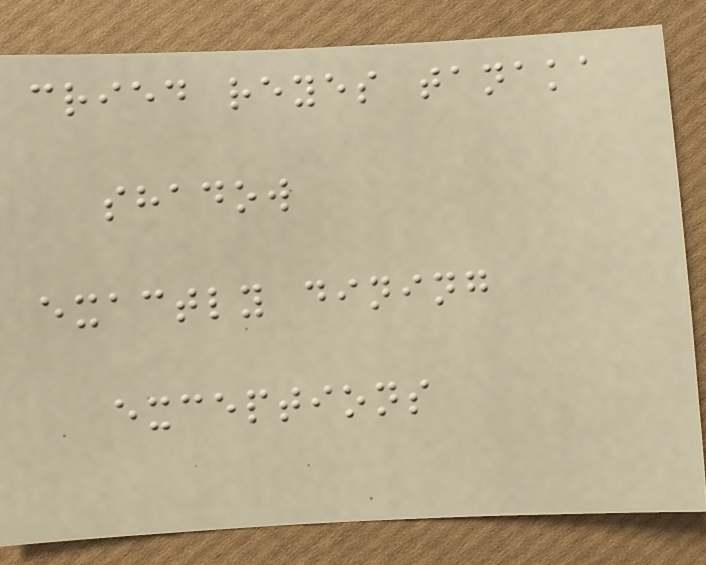cried reyes tanaka
shadow
exactly dining
exceptions
